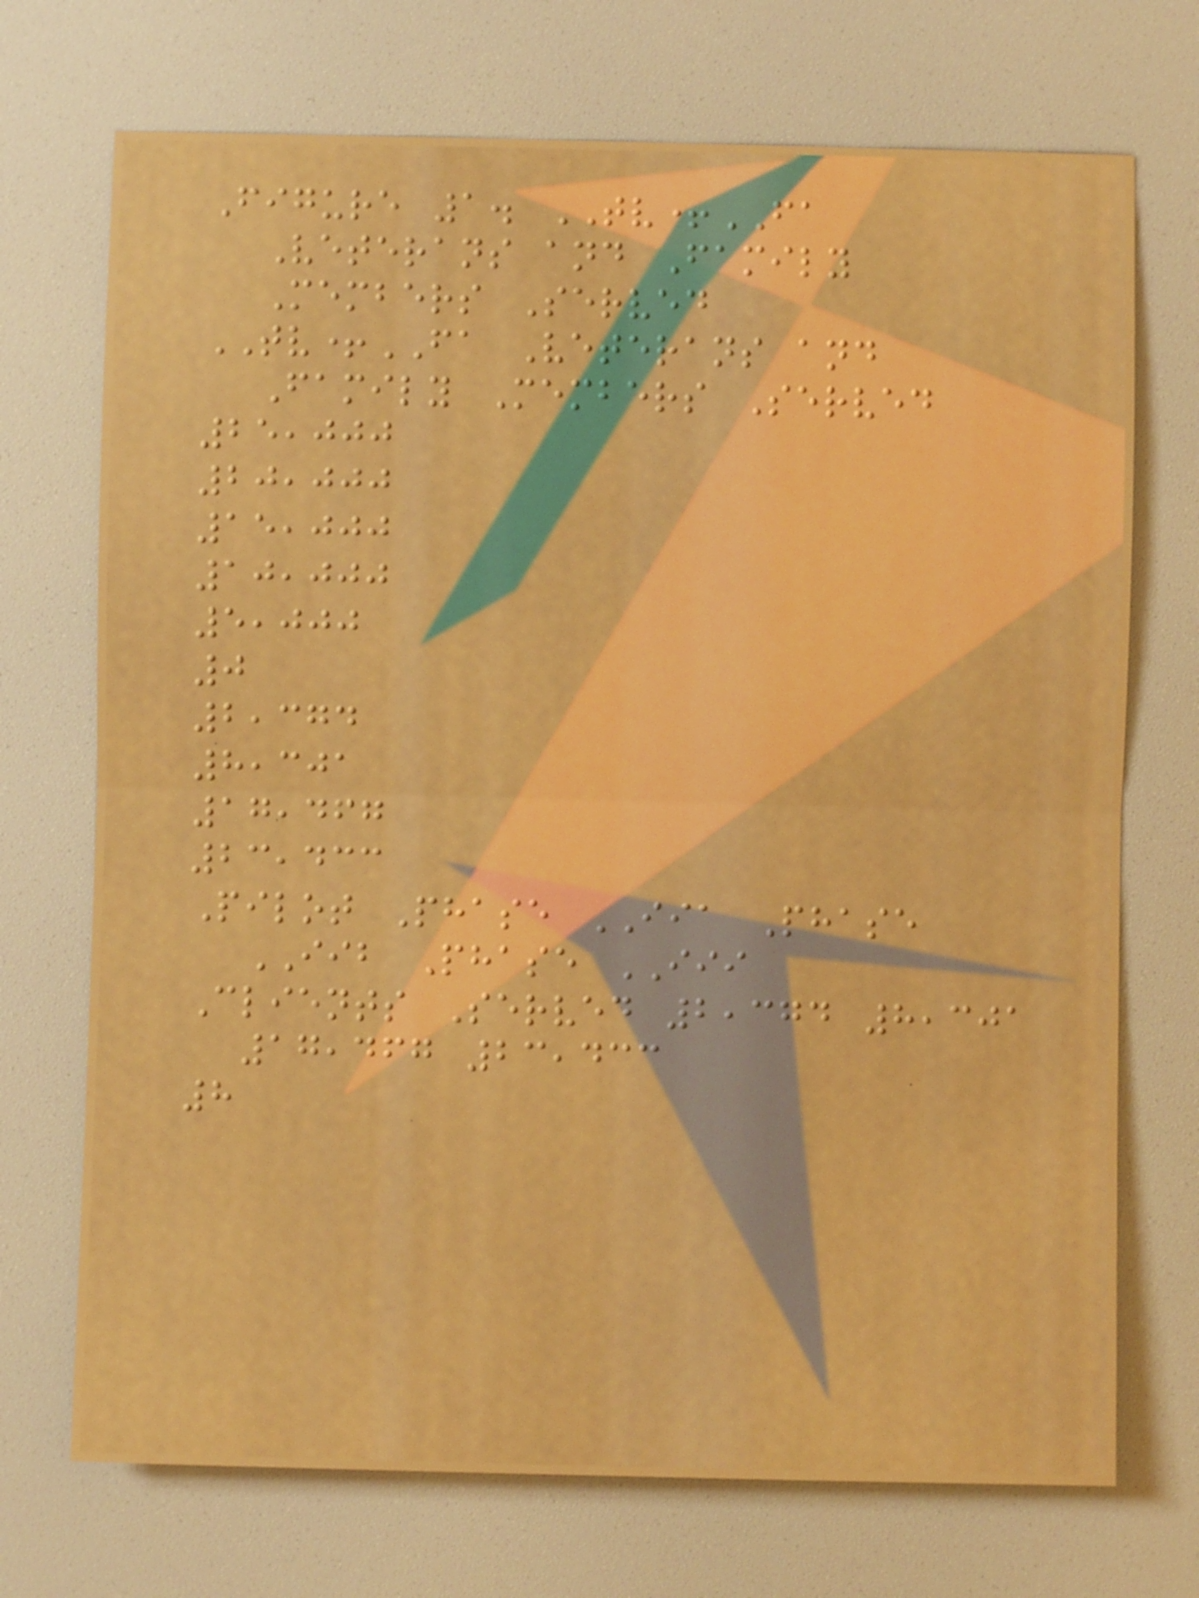Figure 1. TV+FA
Veterans and Family
Members Served
TV+FA Veterans and
Family Members Served
25,000
20,000
15,000
10,000
5,000
0
2,374
8,301
17,467
23,433
Pilot Phase IIA Phase
IIB Phase III
Clients Served 2,374 8,301
17,467 23,433
8
